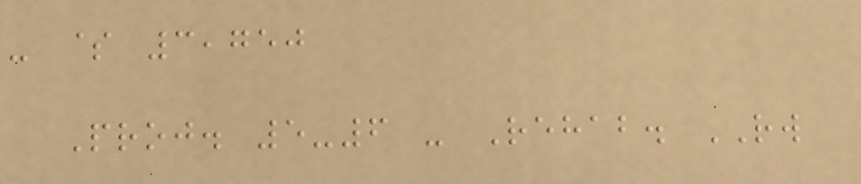- $ 3,750
Proj. 5-6 - Rehab. RW
